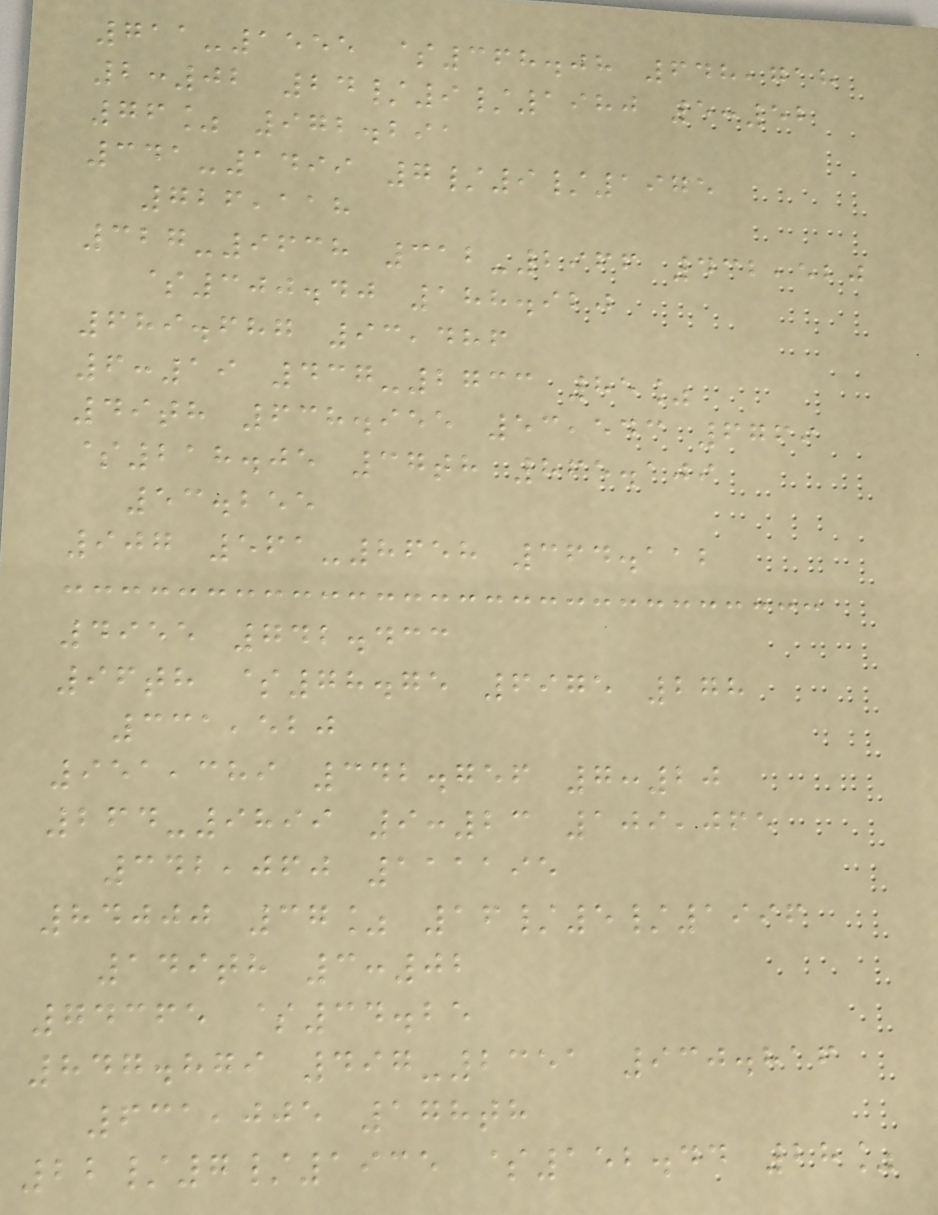711-1555 $368.08 648,718
2:02 24/9/1980 5:52
76% 972.291
341-1499 7/9/1975
726,118
327-9638 312-2966 432,520
$300.40 188.920
689.687 93,486
6:19 437-2733 85%
49th 638.955 53,543 6769
$218.05 37th 865.109
53.255
907 561-8658 364.112
4955 742.433
96th $78.75 6975 278
331,520
951,389 342.756 7:20
264-9899 9:23 109,065
342,060 111195
84000 37% 16/5/1996
149th 3:02
74365 $34.25
847.879 497-2351 930.816
631,005 178th
22/7/1935 $152.44 28%
